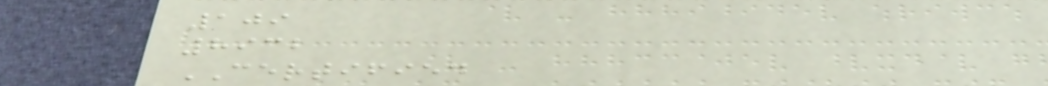109
8932
CERTIFIED
